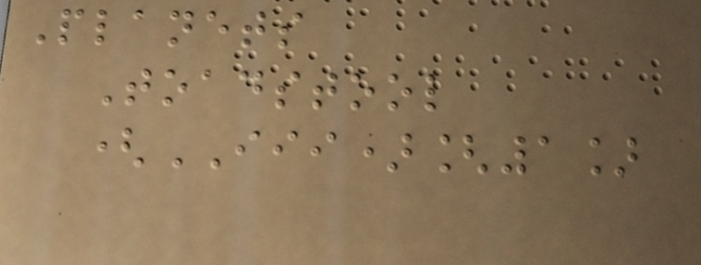Planets
Toadstool
(III)[1]
